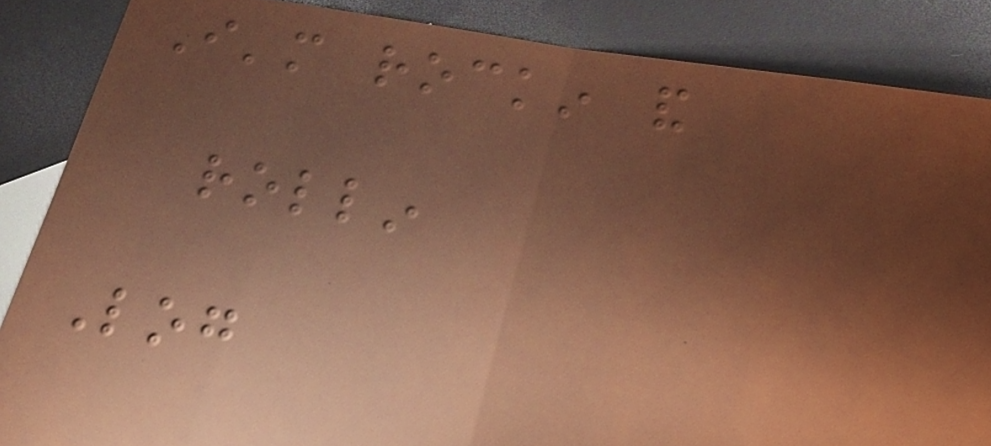I'm rockin and
rollin
Log
